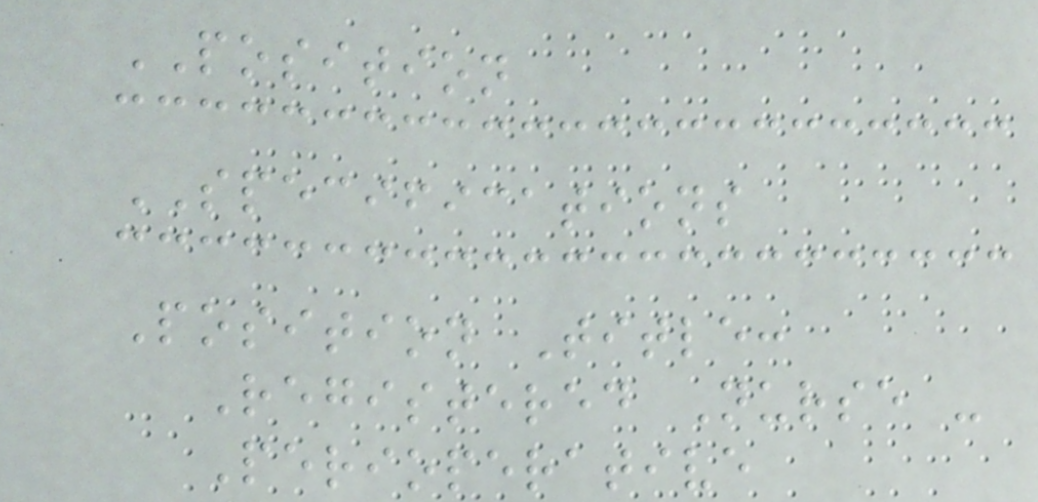POSITION
SPECIFICATIONS
Position Title:
Registered Nurse -
Perioperative
